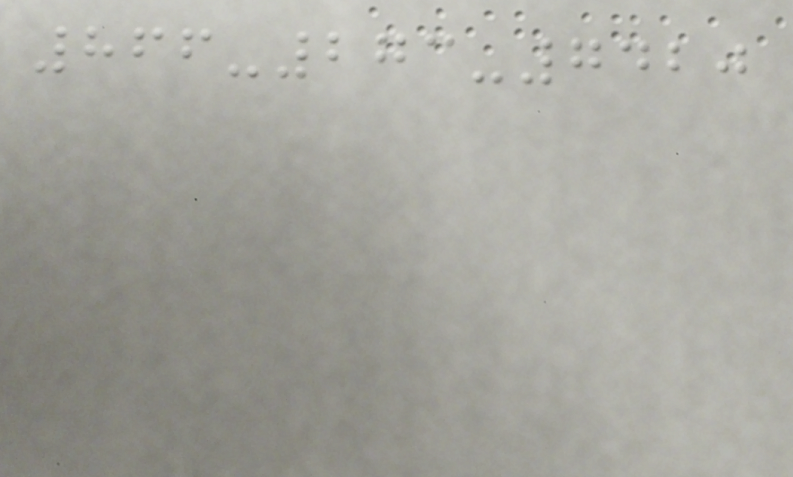866-273-7420
